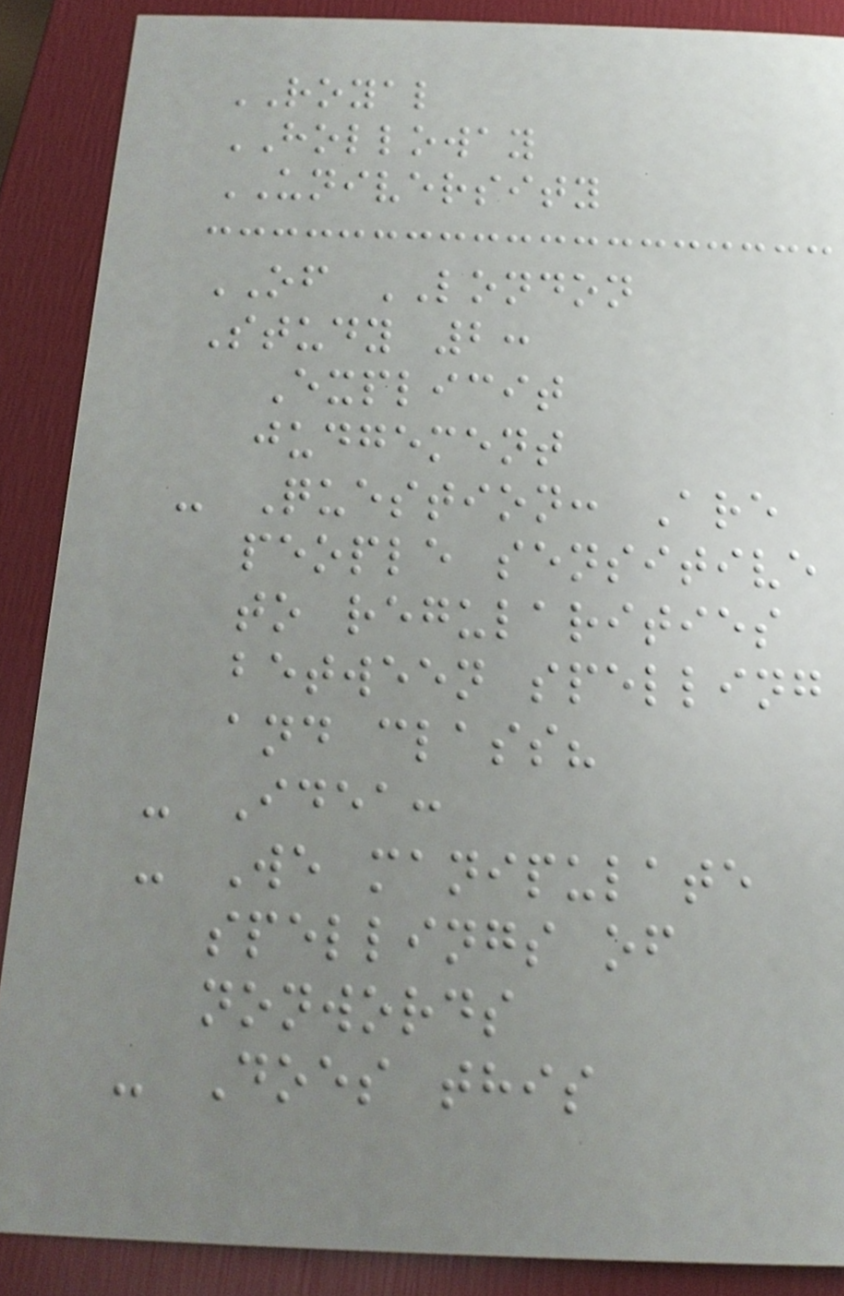ROYAL
HOLLOWAY
UNIVERSITY
OF LONDON
Study 2:
Explicit
judgement
- Question: Are
people sensitive
to regularities
between spelling
and class?
- Idea:
- We manipulate
spellings of
nonwords
- Does this
